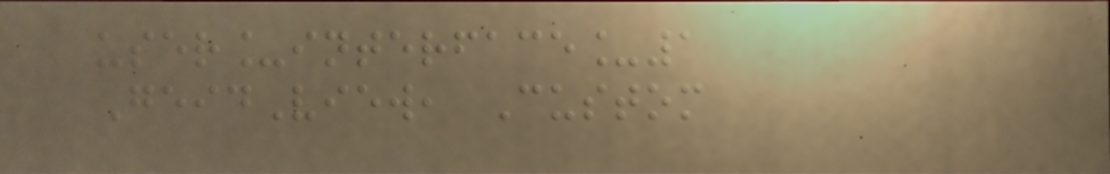user_interface_1
GeidView, Custom
